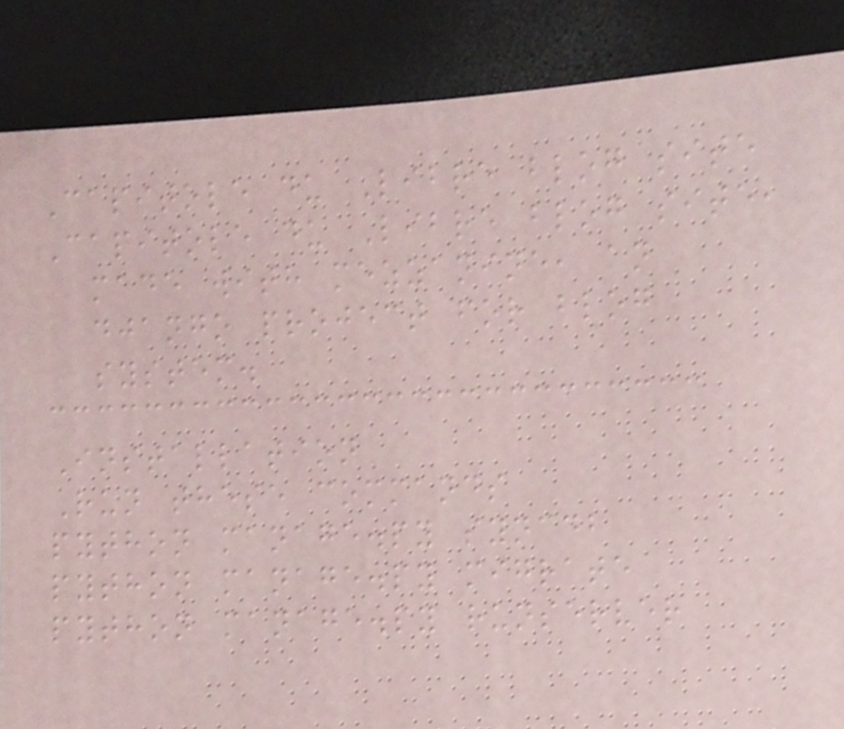Capitole du Libre blog site
Capitole du Libre blog site,
made with mezzanine, an
django project for blog
system.
Installation
Run these commands
python manage.py syncdb
python manage.py migrate
python manage.py runserver
